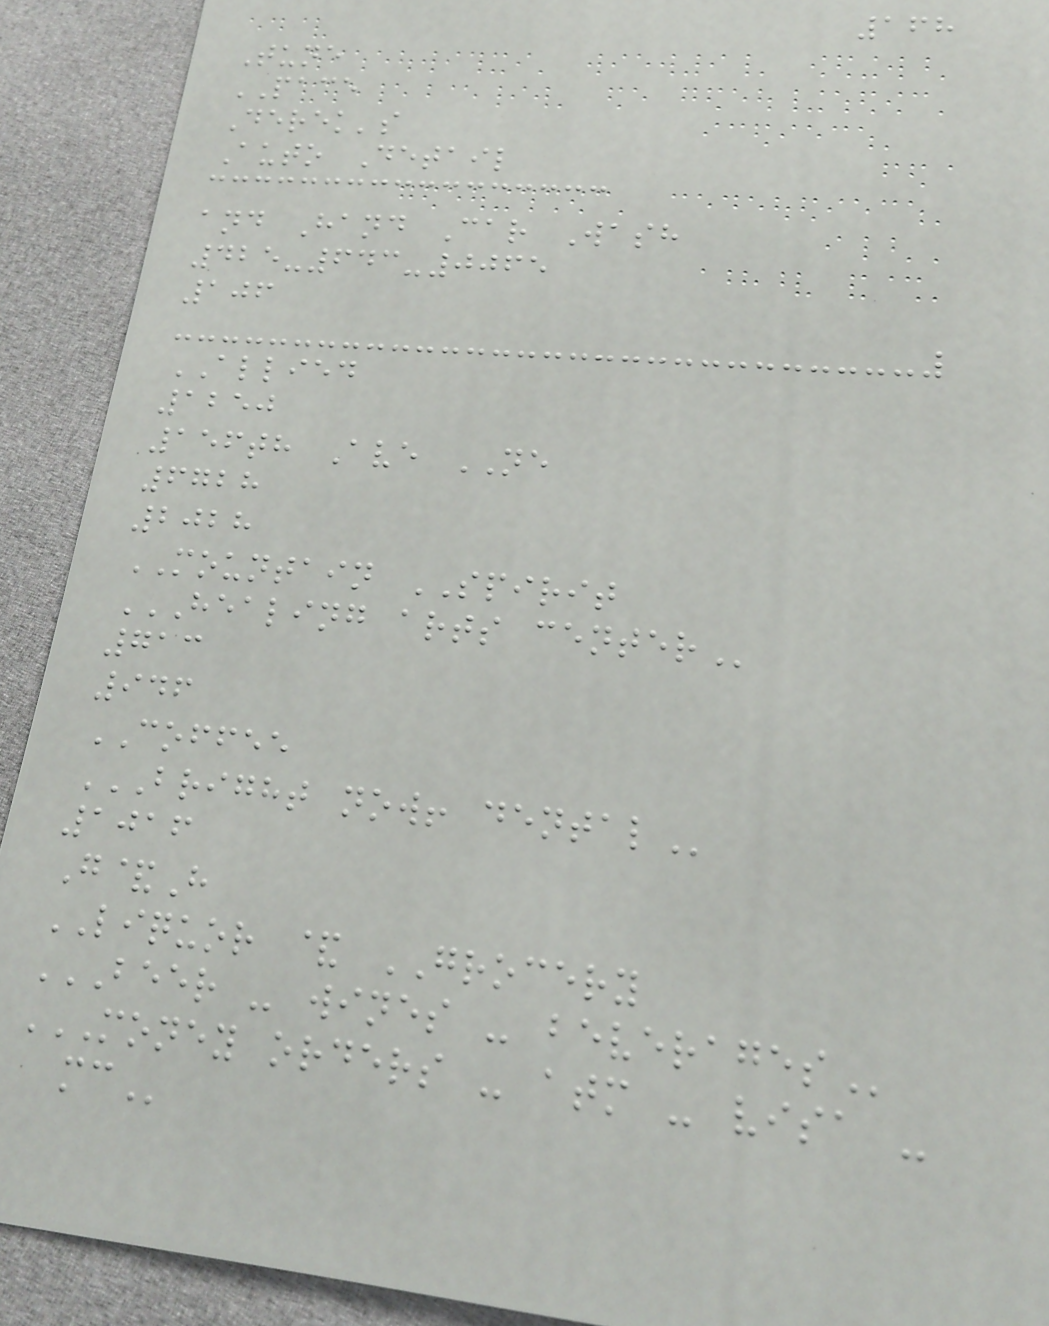168
Tune
PACE
Derek's
Auto Detail
and Hand Car Wash
425-643-0065
106
ALLIED
1250
156th Ave NE
6728
2028
MOUNTAIN SPIRIT
HEALING ARTS CENTER
713
946
COFFEE
BRIGHT NOW! DENTAL
1016
G&H
LIQUOR & GROCERY
BEER - WINES - BEVERAGES
MONEY ORDERS - ATM - VISA -
MC
